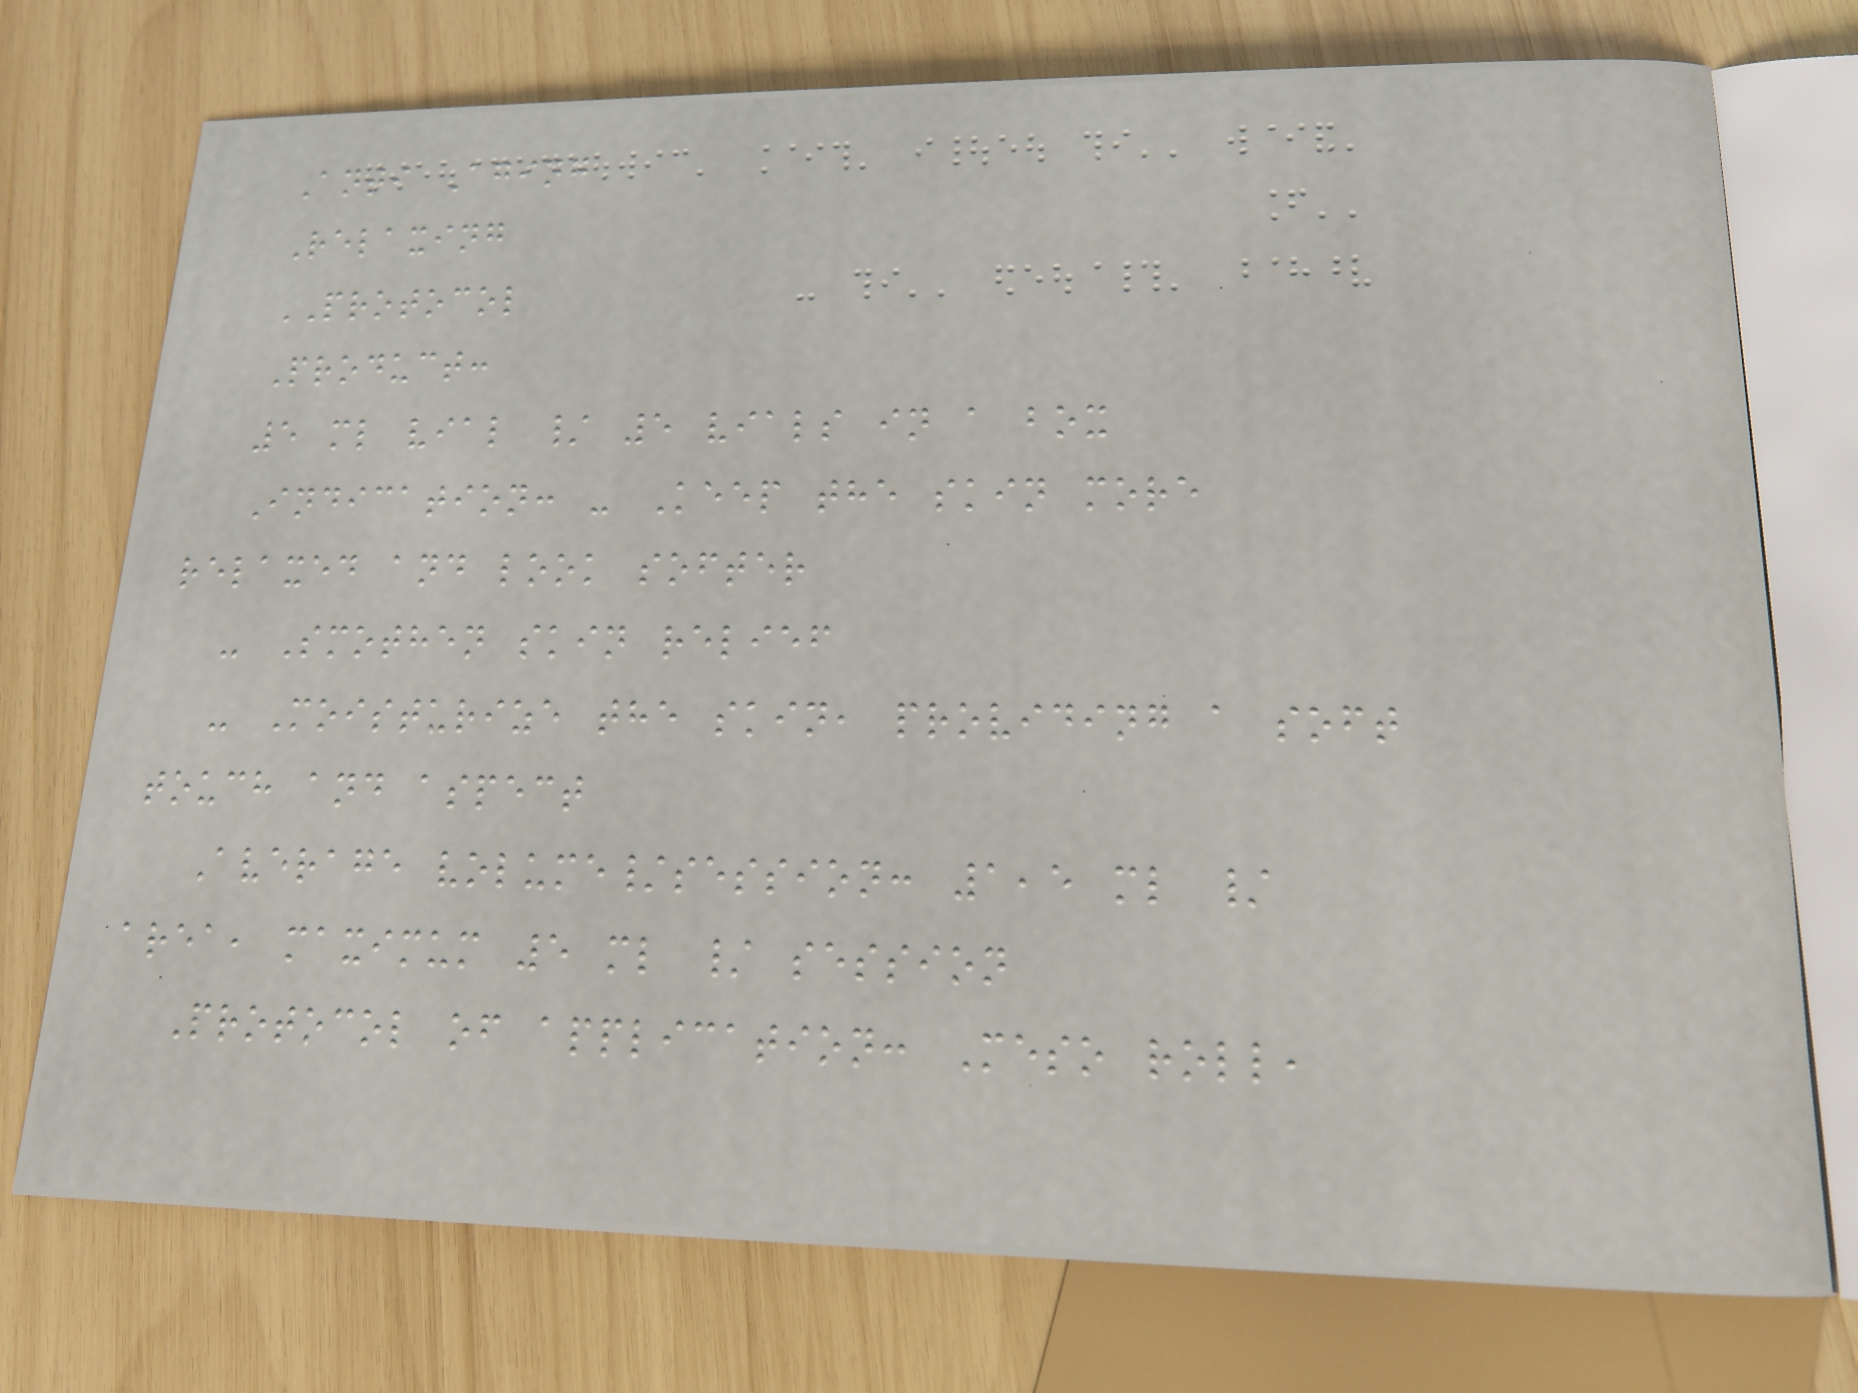Anti Aging
Relaxing
PROTOCOL
Product:
5 ml vial / 5 vials in a box
Indication: - Keep the skin more
relaxed and look softer
- Smothen skin relief
- Moisturize the skin, providing a soft
touch and aspect
Average volume/session: 1,5 ml /
area, maximum 5 ml / session
Protocol of application: Meso roll,
